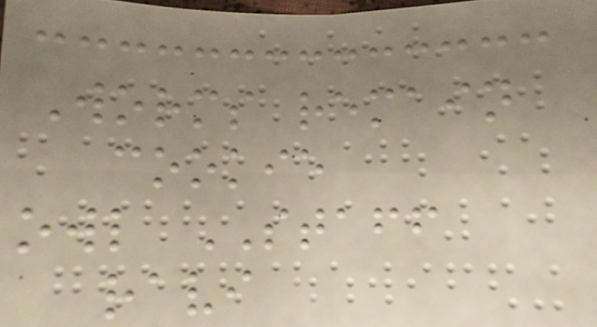Worms remain
cookie
owl STAFF
ravi
